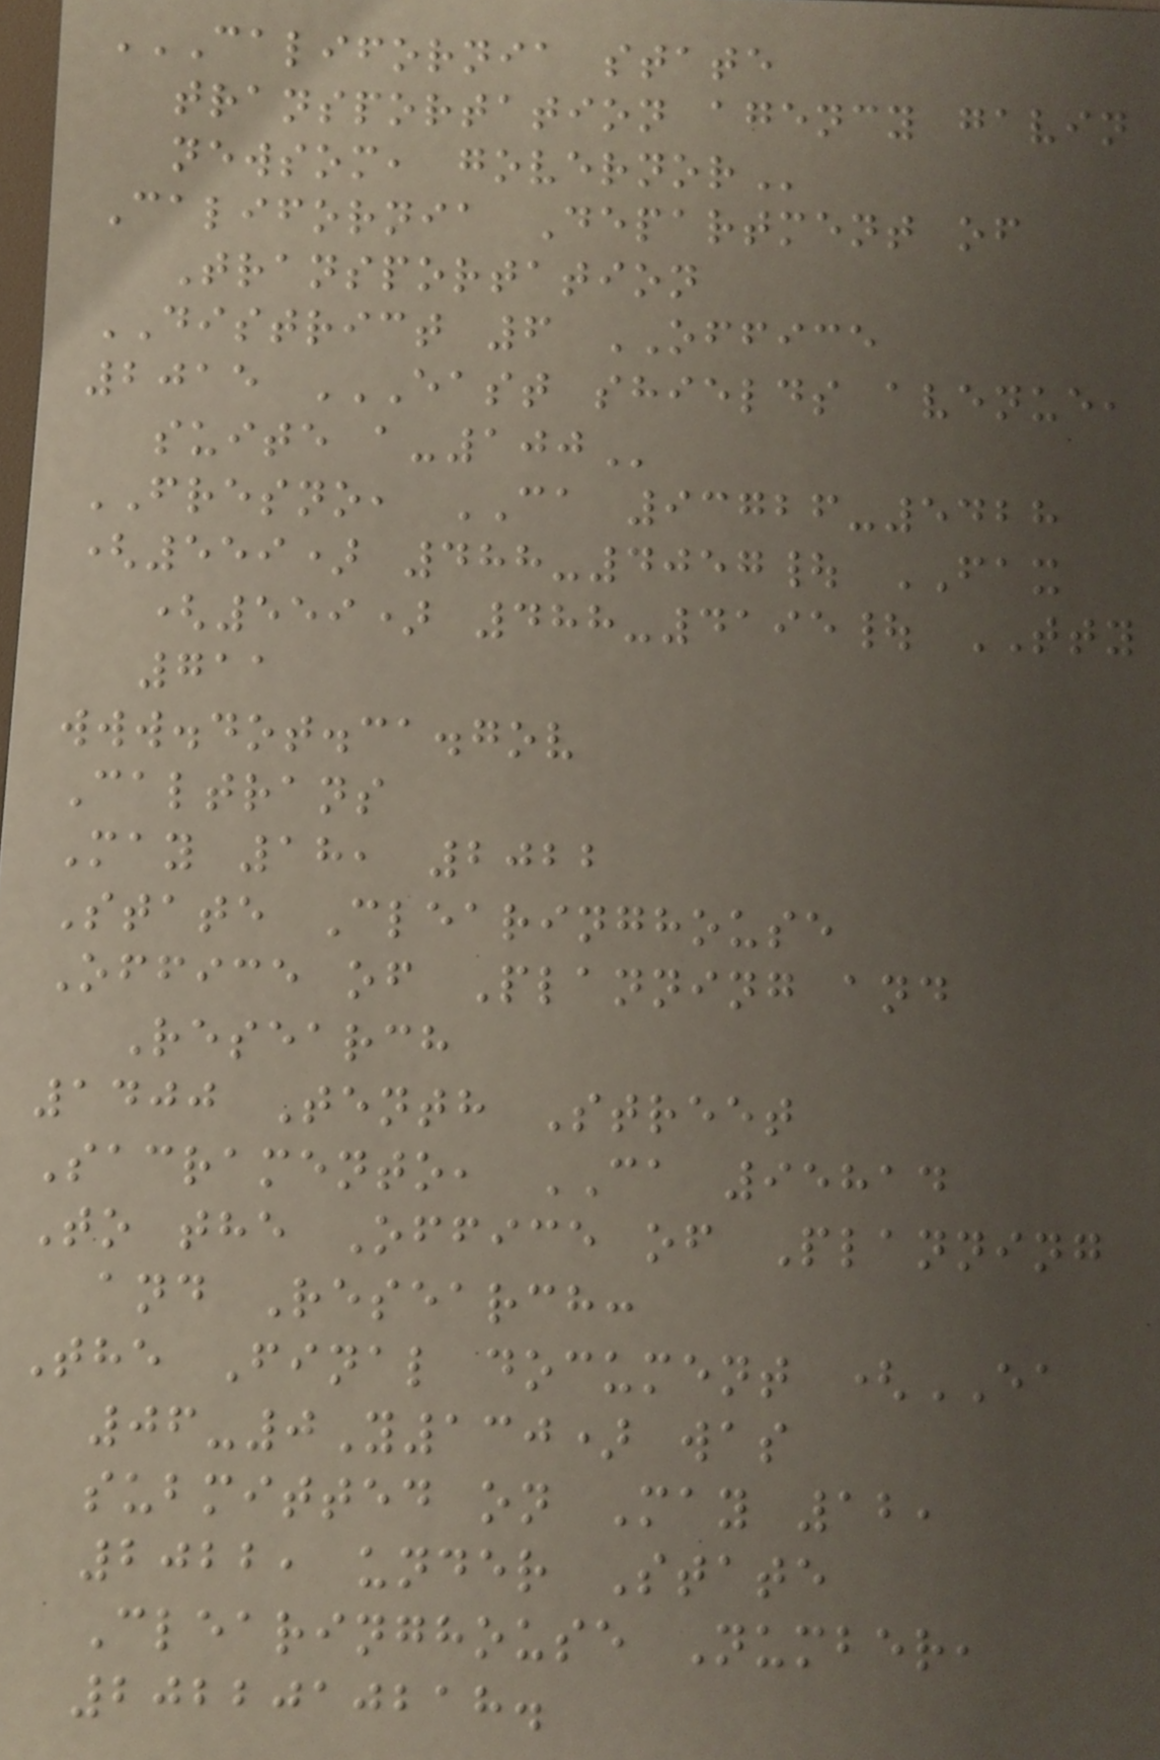CALIFORNIA STATE
TRANSPORTATION AGENCY GAVIN
NEWSOM, GOVERNOR
California Department of
Transportation
DISTRICT 6 OFFICE
2015 EAST SHIELDS AVENUE,
SUITE A-100
FRESNO, CA 93726-5428
(559) 488-4057| FAX
(559) 488-4195| TTY
711
www.dot.ca.gov
Caltrans
May 18, 2022
State Clearinghouse
Office of Planning and
Research
1400 Tenth Street
Sacramento, CA 95814
To the Office of Planning
and Research:
The Final document (EA
06-0Y130) was
submitted on May 12,
2022, under State
Clearinghouse Number,
2022010218.
